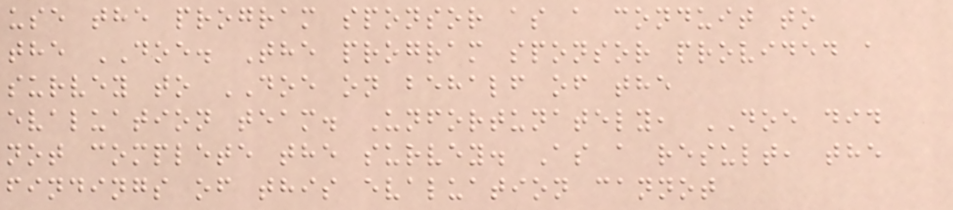use the program sponsor as a conduit to
the DOE. The program sponsor provided a
survey to DOE on behalf of the
evaluation team. Unfortunately, DOE did
not complete the survey. As a result, the
findings of this evaluation cannot
